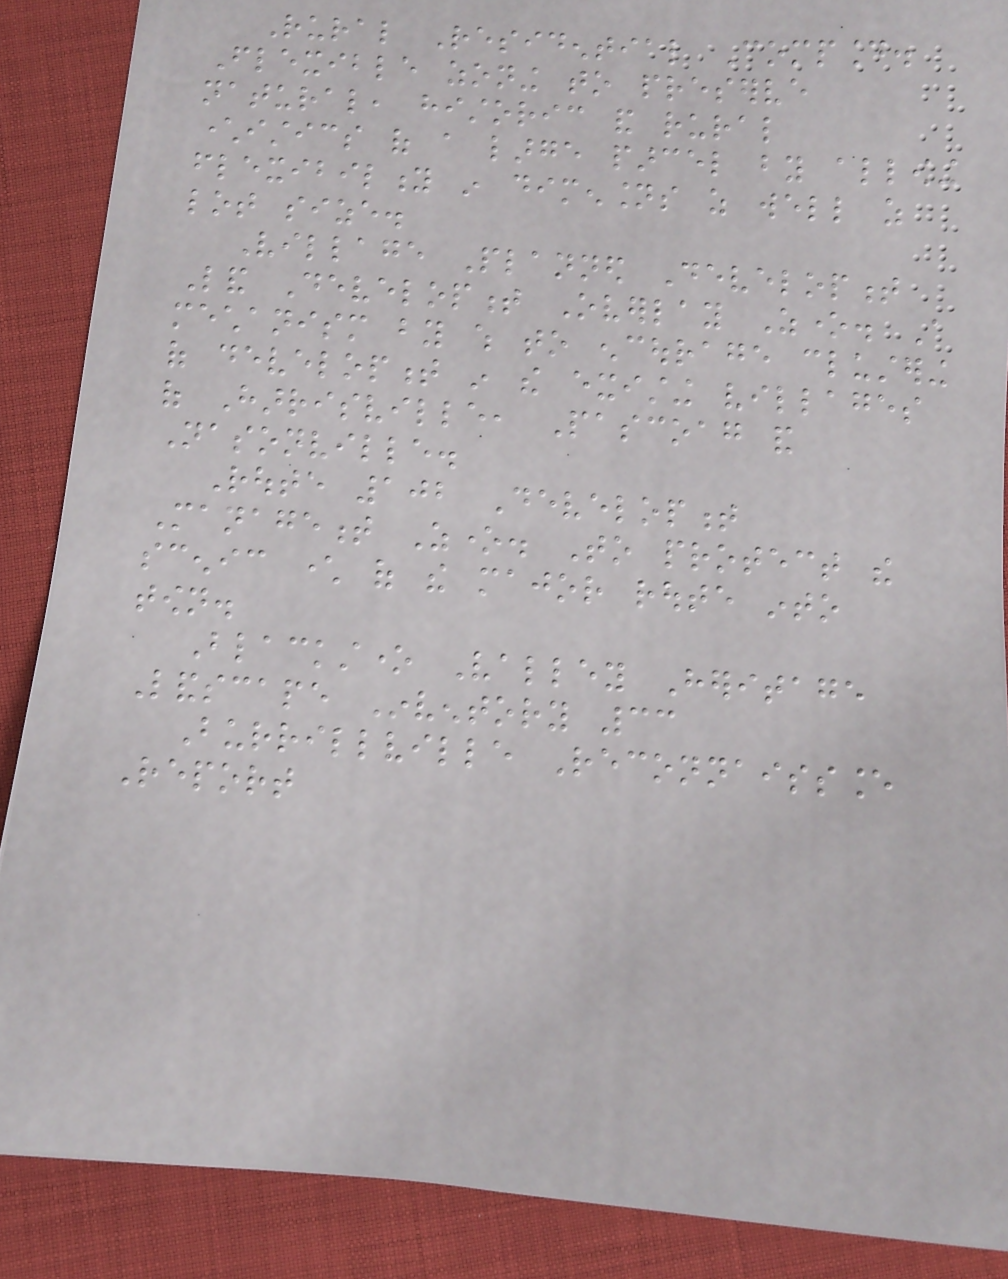Rural Residential Compound.
Flexible zoning to preserve
natural, historic and rural
characteristics of a large parcel by allowing
flexibility in dimensions as well as
lot size.
Village Planned Development
Land Development Overlay Zone. A
mechanism by which to encourage clustering
of development in the existing villages
of Harrisville, Pascoag and
Nasonville.
Route 102 Development
Management Zone. To protect the
scenic character of the major route into
town.
Blackstone Valley Heritage
Landscape Inventory 33
Burrillville Reconnaissance
Report
